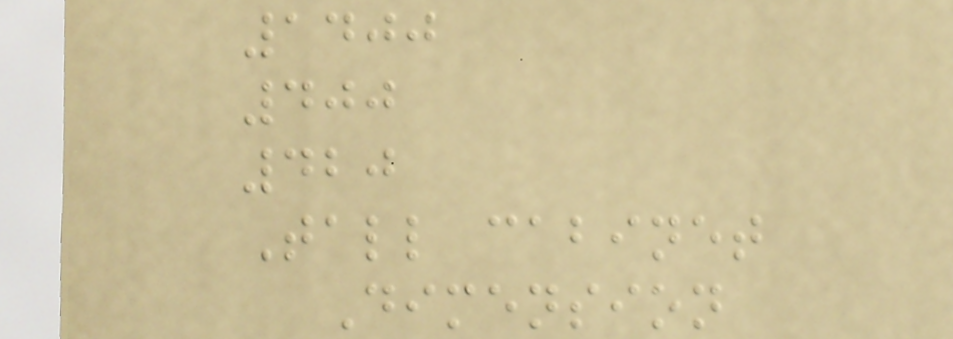1400
400
420
Tall cabinet
Dimension
